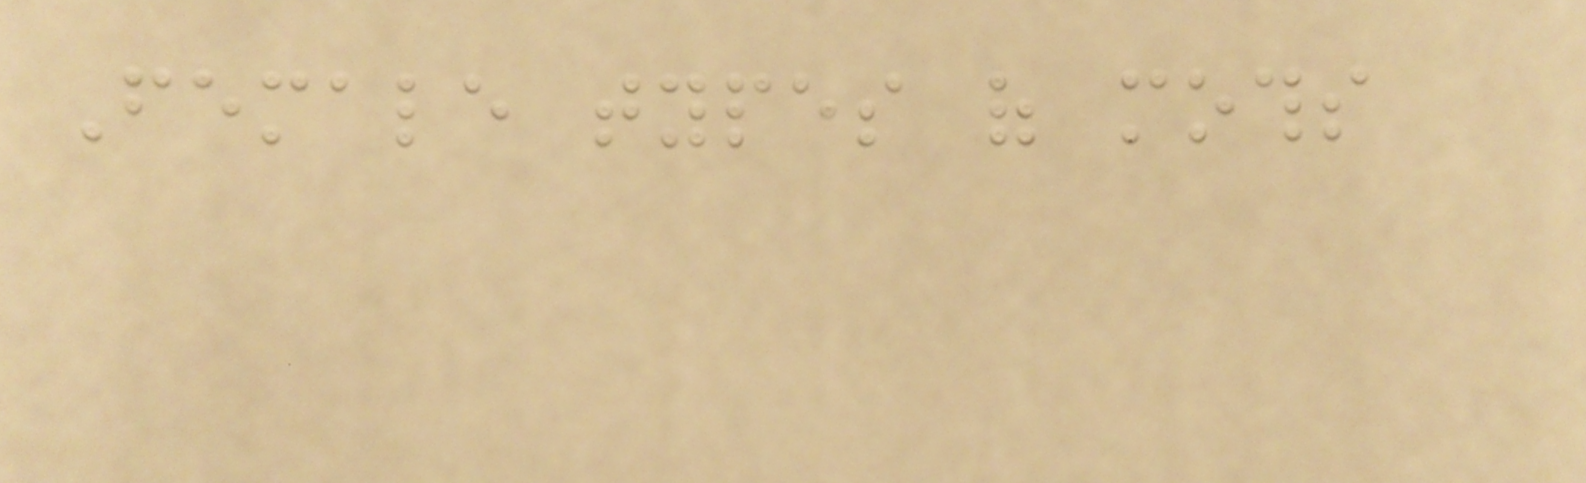Female types of moths
